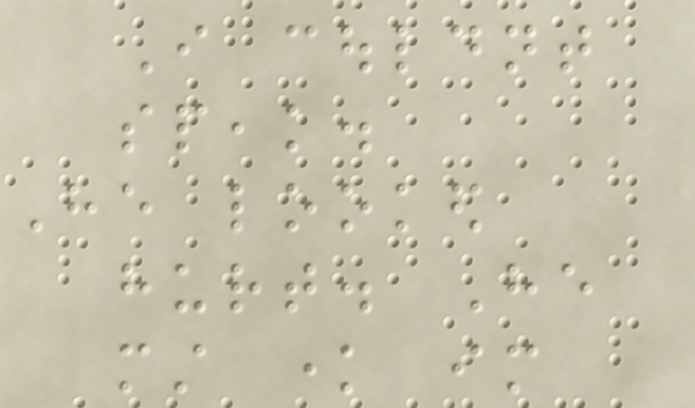I couldnt
speak.
He looked
hurt. He
must know im
